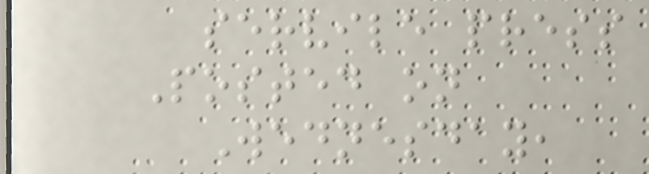servile press
Posted on
Wednesday,
